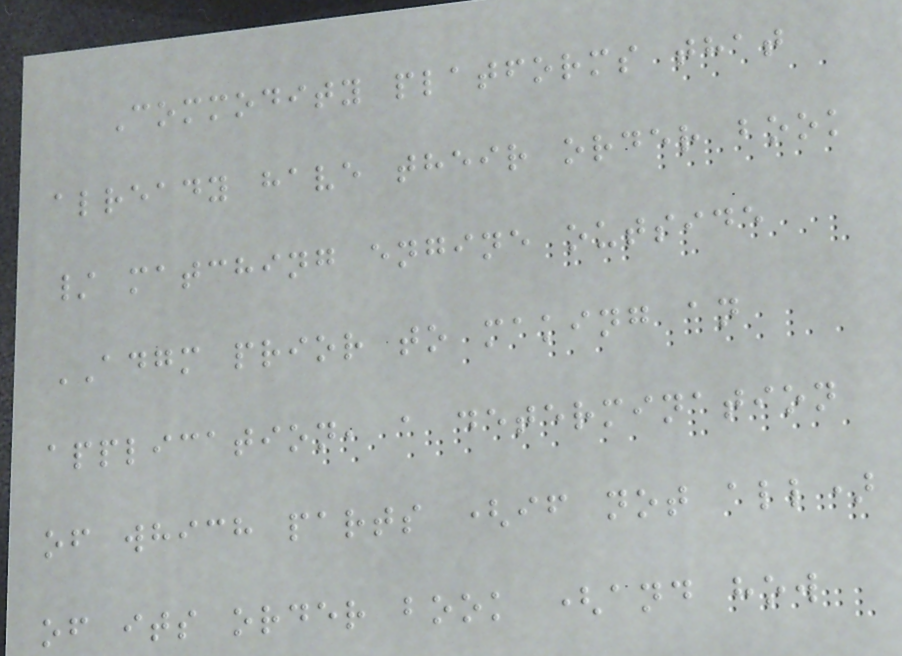Commodity platforms that
already have their order book
/ matching engine outside
ADGM prior to making an
application, a determination
of which parts (if not all)
of its order book (and how
